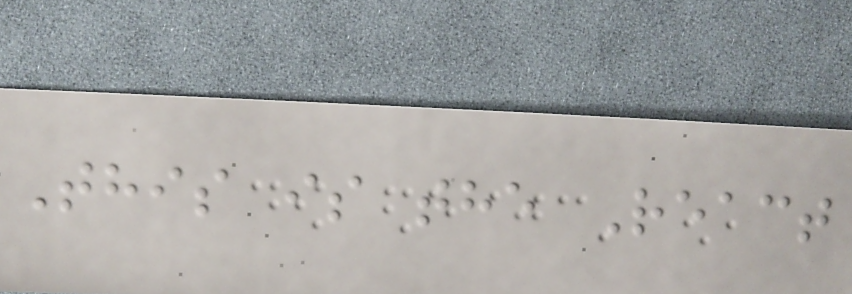This is the React
